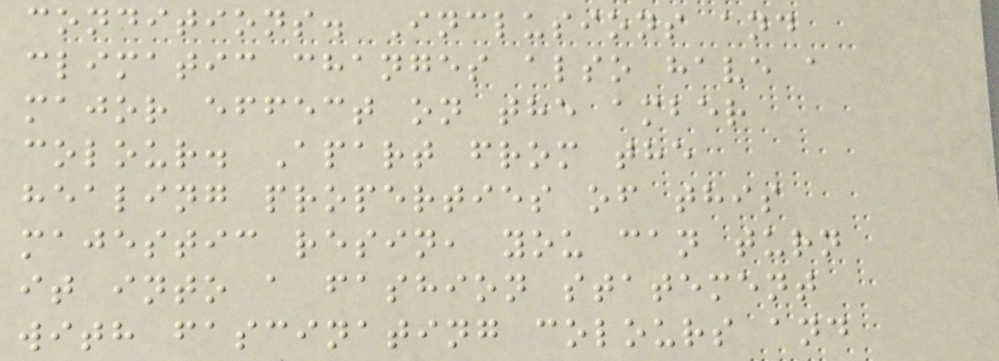conditions. Inclusions and
climatic changes also have a
major effect on the amber
colour. Apart from the
healing properties of this
majestic resin, you can turn
it into a fashion statement
with fascinating colours and
